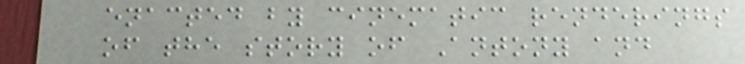enacted by cinematic renderings
of the story of Antony and
